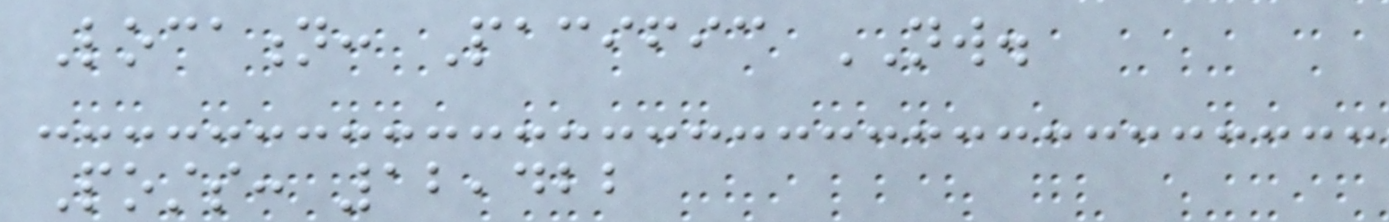Location: Pacific NW.
Posts: 12,422
